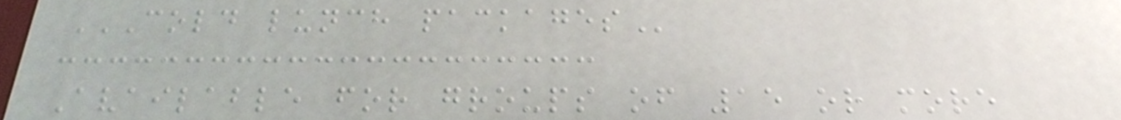COLD LUNCH PACKAGES
Available for groups of 15 or more
